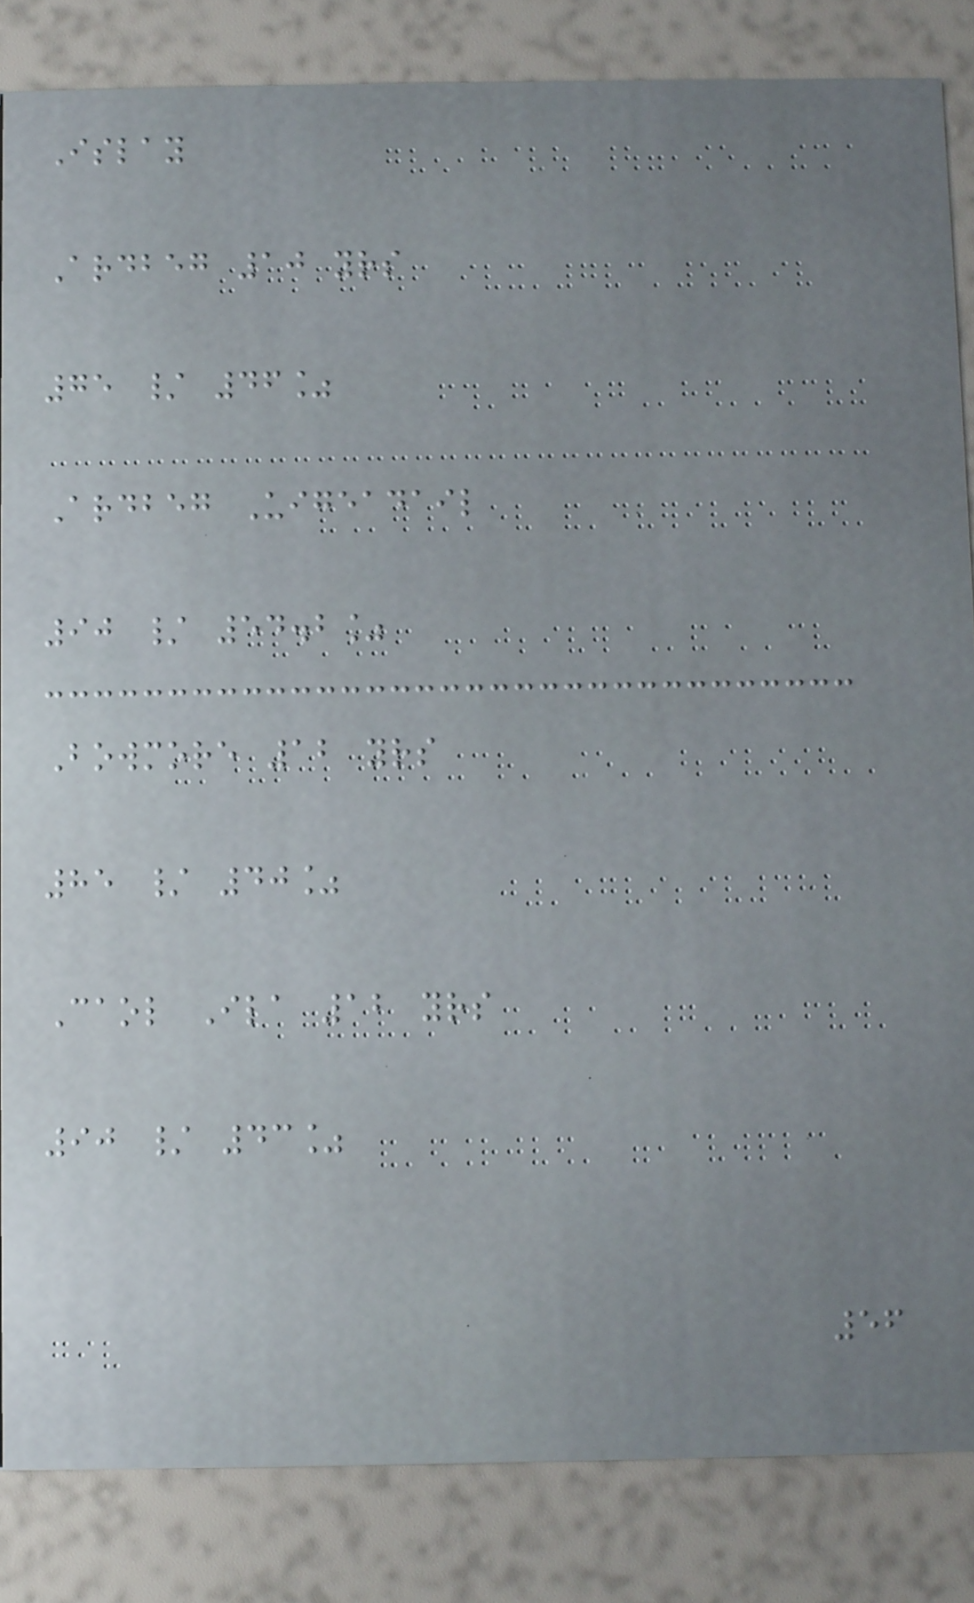Islay
Ardbeg 10 yrs
75 / 46%
Ardbeg Uigeadail
90 / 54.2%
Bowmore 12 yrs
85 / 40%
Caol Ila 12 yrs
90 / 43%
56
